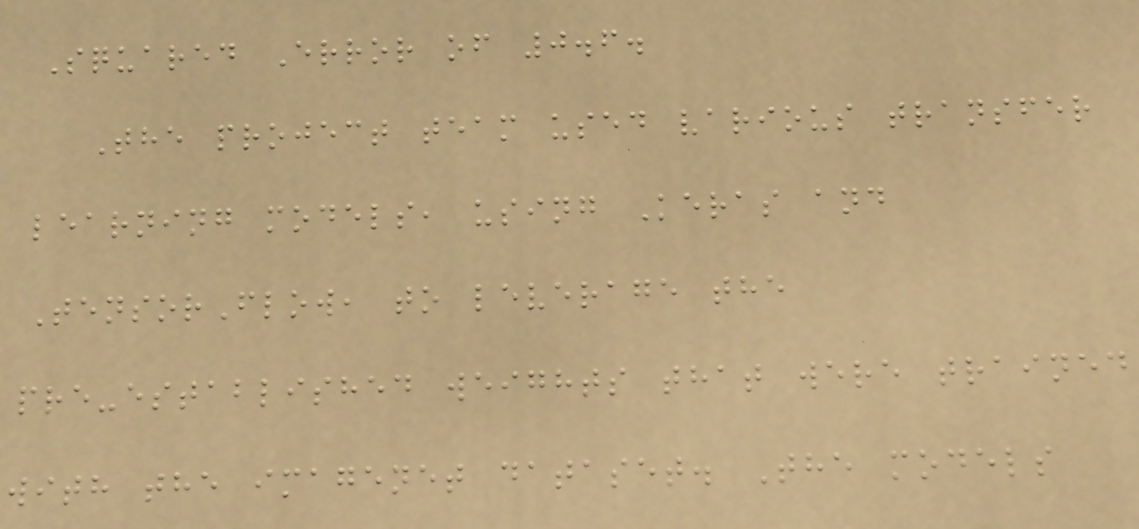Squared Error of 0.6.
The project team used various transfer
learning models, using Keras and
TensorFlow, to leverage the
pre-established weights that were trained
with the imagenet dataset. The models
